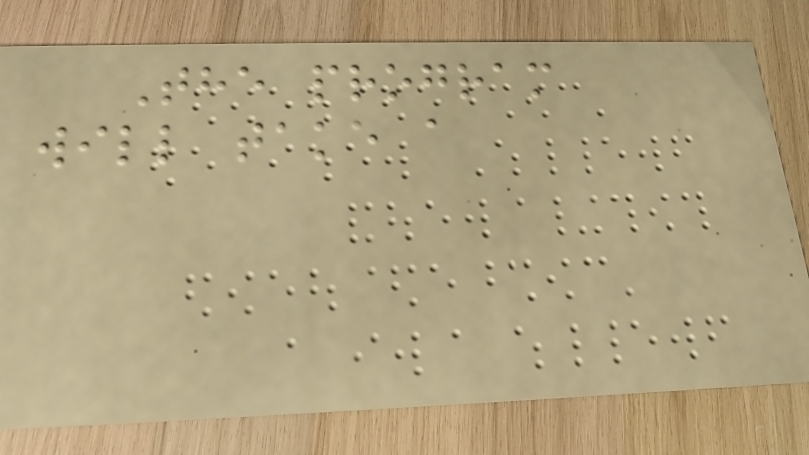The program
will take a
